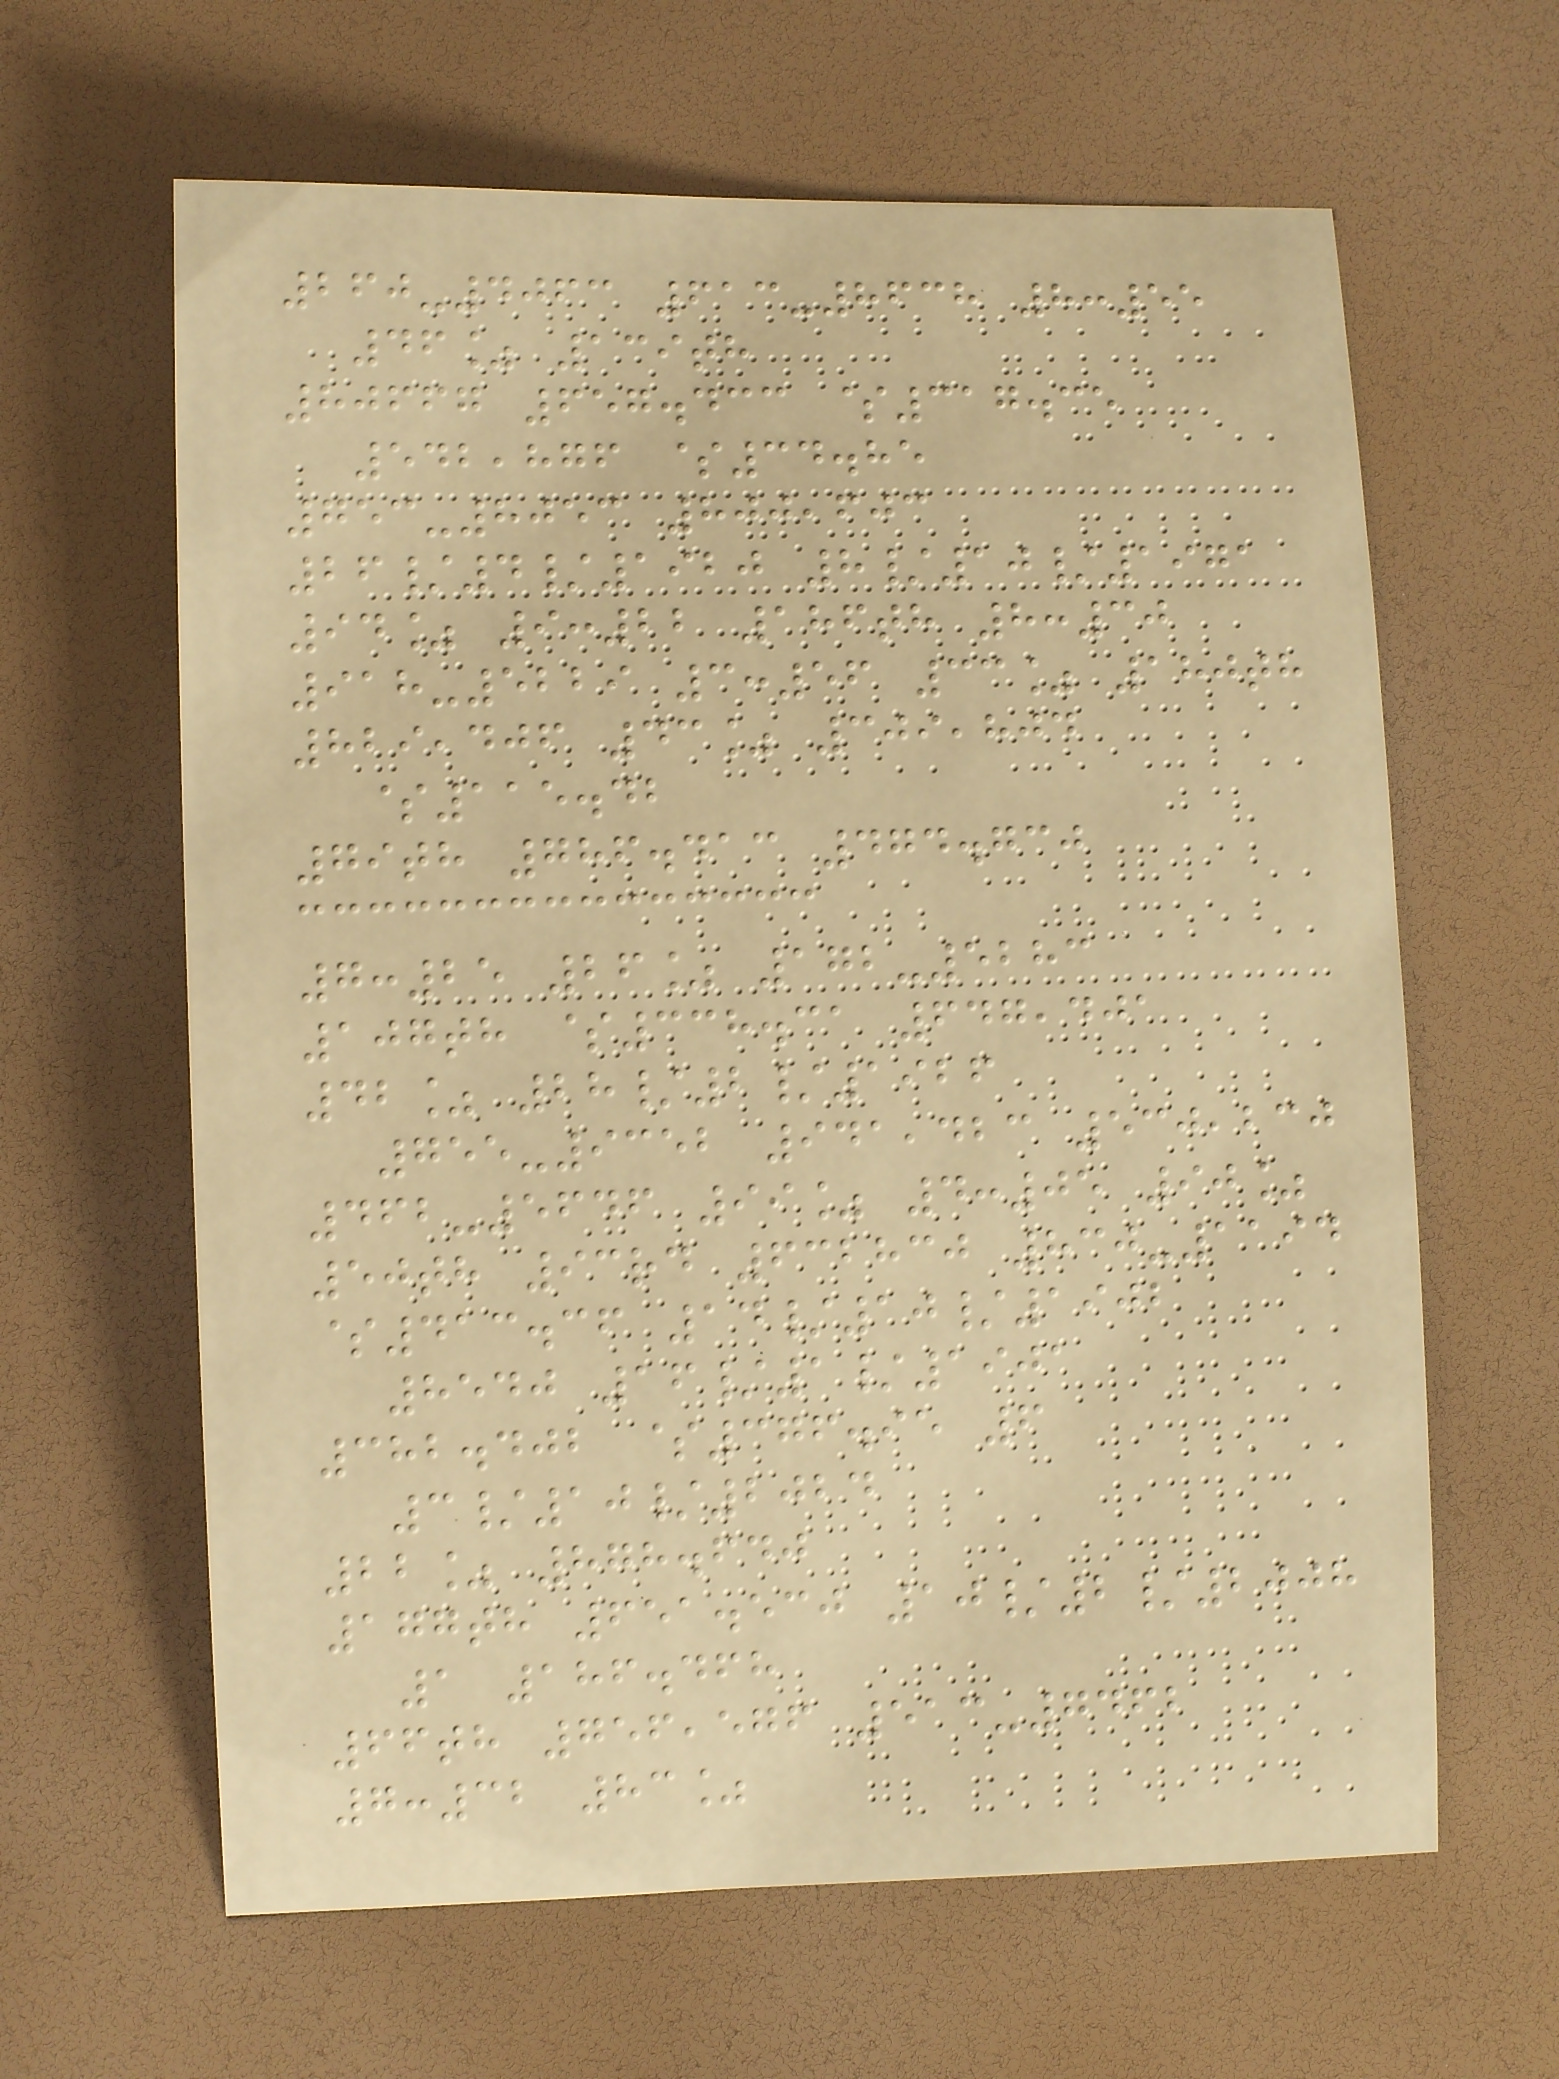260-4063 613-8638 8:55
46% 139th
80667 657.433 $317.35
542,876 $34.85
753-8053 800,603
26/4/1920 8/10/1971
94% 9:22 186th 8:30
918-5229 3:56 33% 180th
829,406 43% 309,804
$115.42
79th 786.413 474.730
7:25 26% 172-5283
107th $338.31 647,401
42% 28/2/1926
755-9352 941,423 530,230
462-5646 99% 4:05 90%
50th 93rd 632830 830-1194
$413.36 14/10/1902
8540 16/1/1901
382.402 $376.95 6
3/10/2024
22% 878.640
177th 651.530 10/2/2008
1 186.468
66th 756,576 513-7462
7:32 83%
